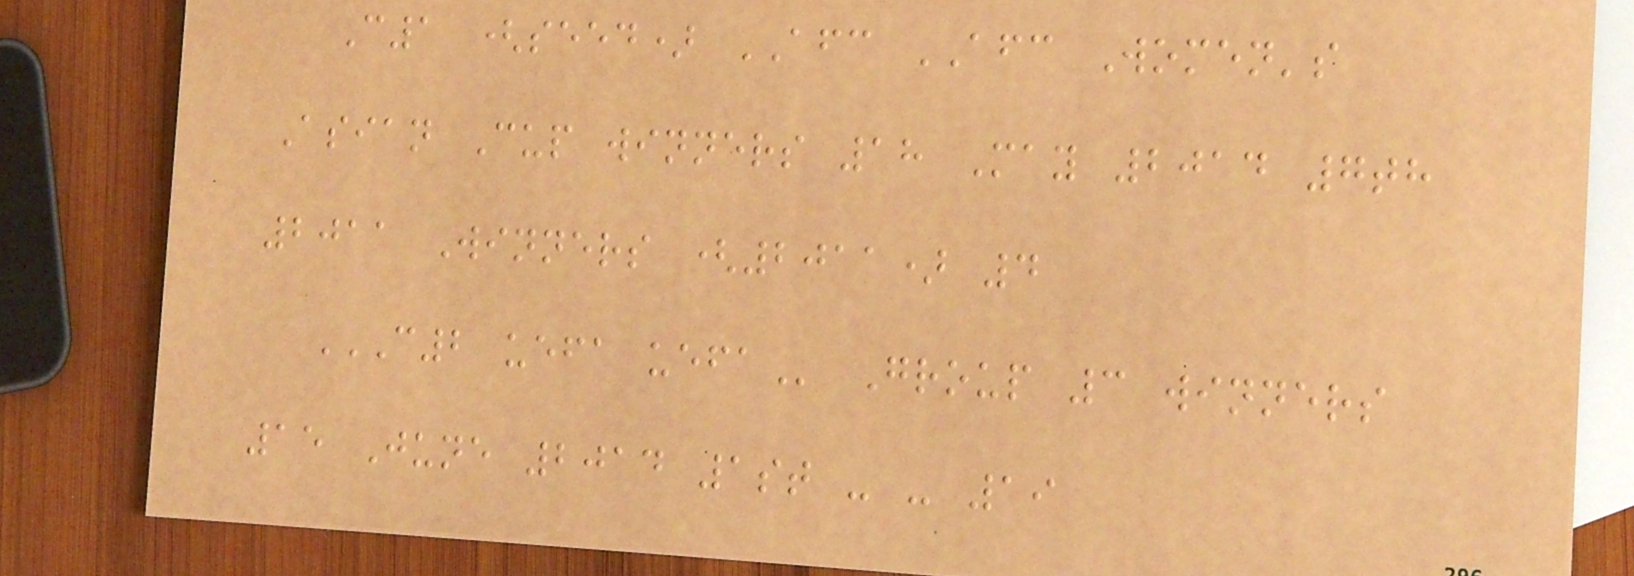C1 (seed) AFC AFC Women's
Asian Cup winners 18 May 2014 7th
2011 Winners (2011) 4
C2 UEFA UEFA Group 3 winners
15 June 2014 1st - - 19
